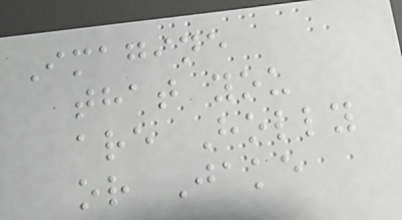Imagine
that you
are Holly
or Jake
